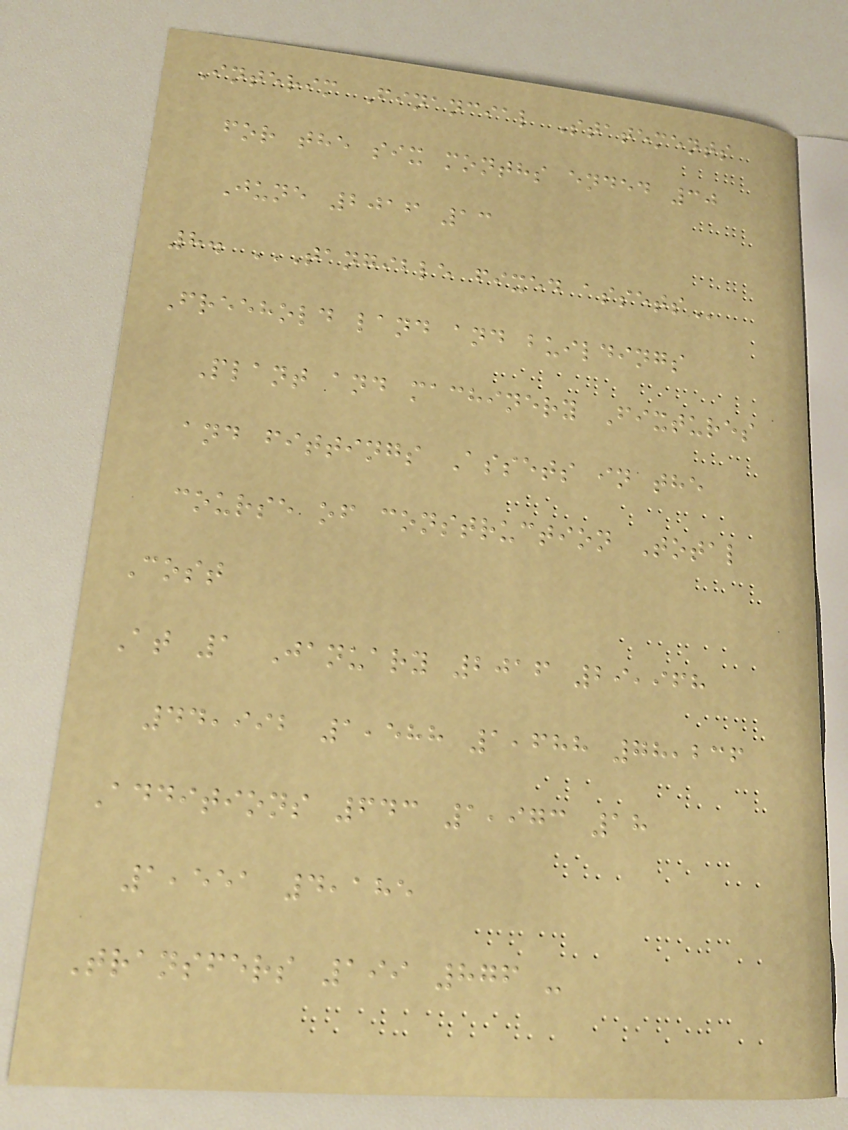Interim Financial Statements
for the six months ended 30
June 2016 13
8. TANGIBLE FIXED ASSETS
Freehold land and buildings
Plant and machinery Fixtures
and fittings Assets in the
course of construction Total
Cost
At 1 January 2016 29,968
44,992 1,588 1,688 78,236
Additions 643 1,973 18
1,551 4,185
Transfers 199 876 -
